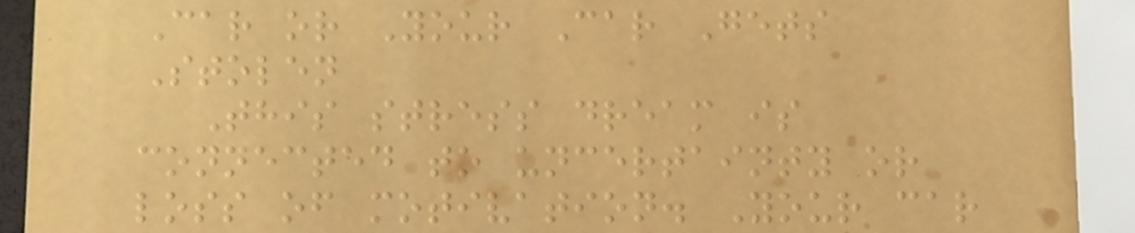Car or Your Car Gets
Stolen
This stress dream is
connected to uncertainty or
loss of motivation. Your car
